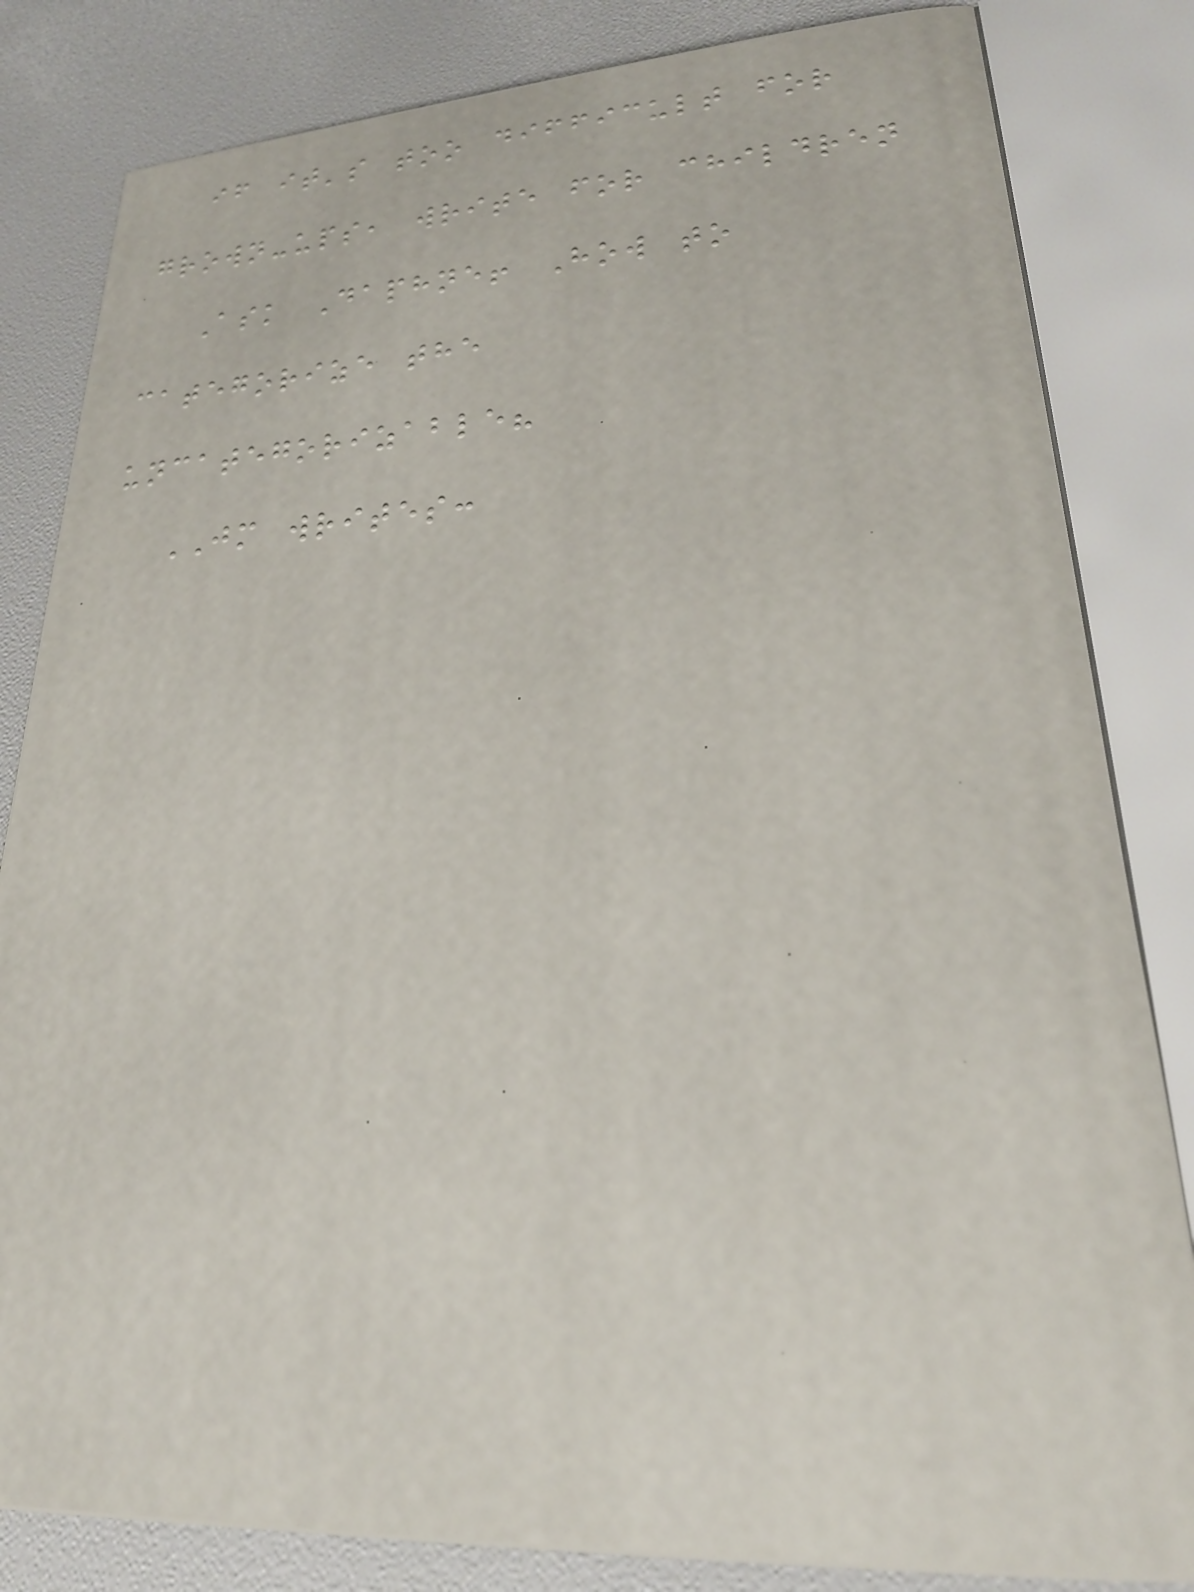if it's too difficult for
grown-ups, write for children
Ask Daphne! How to
categorize the
uncategorizable?
JM writes:
